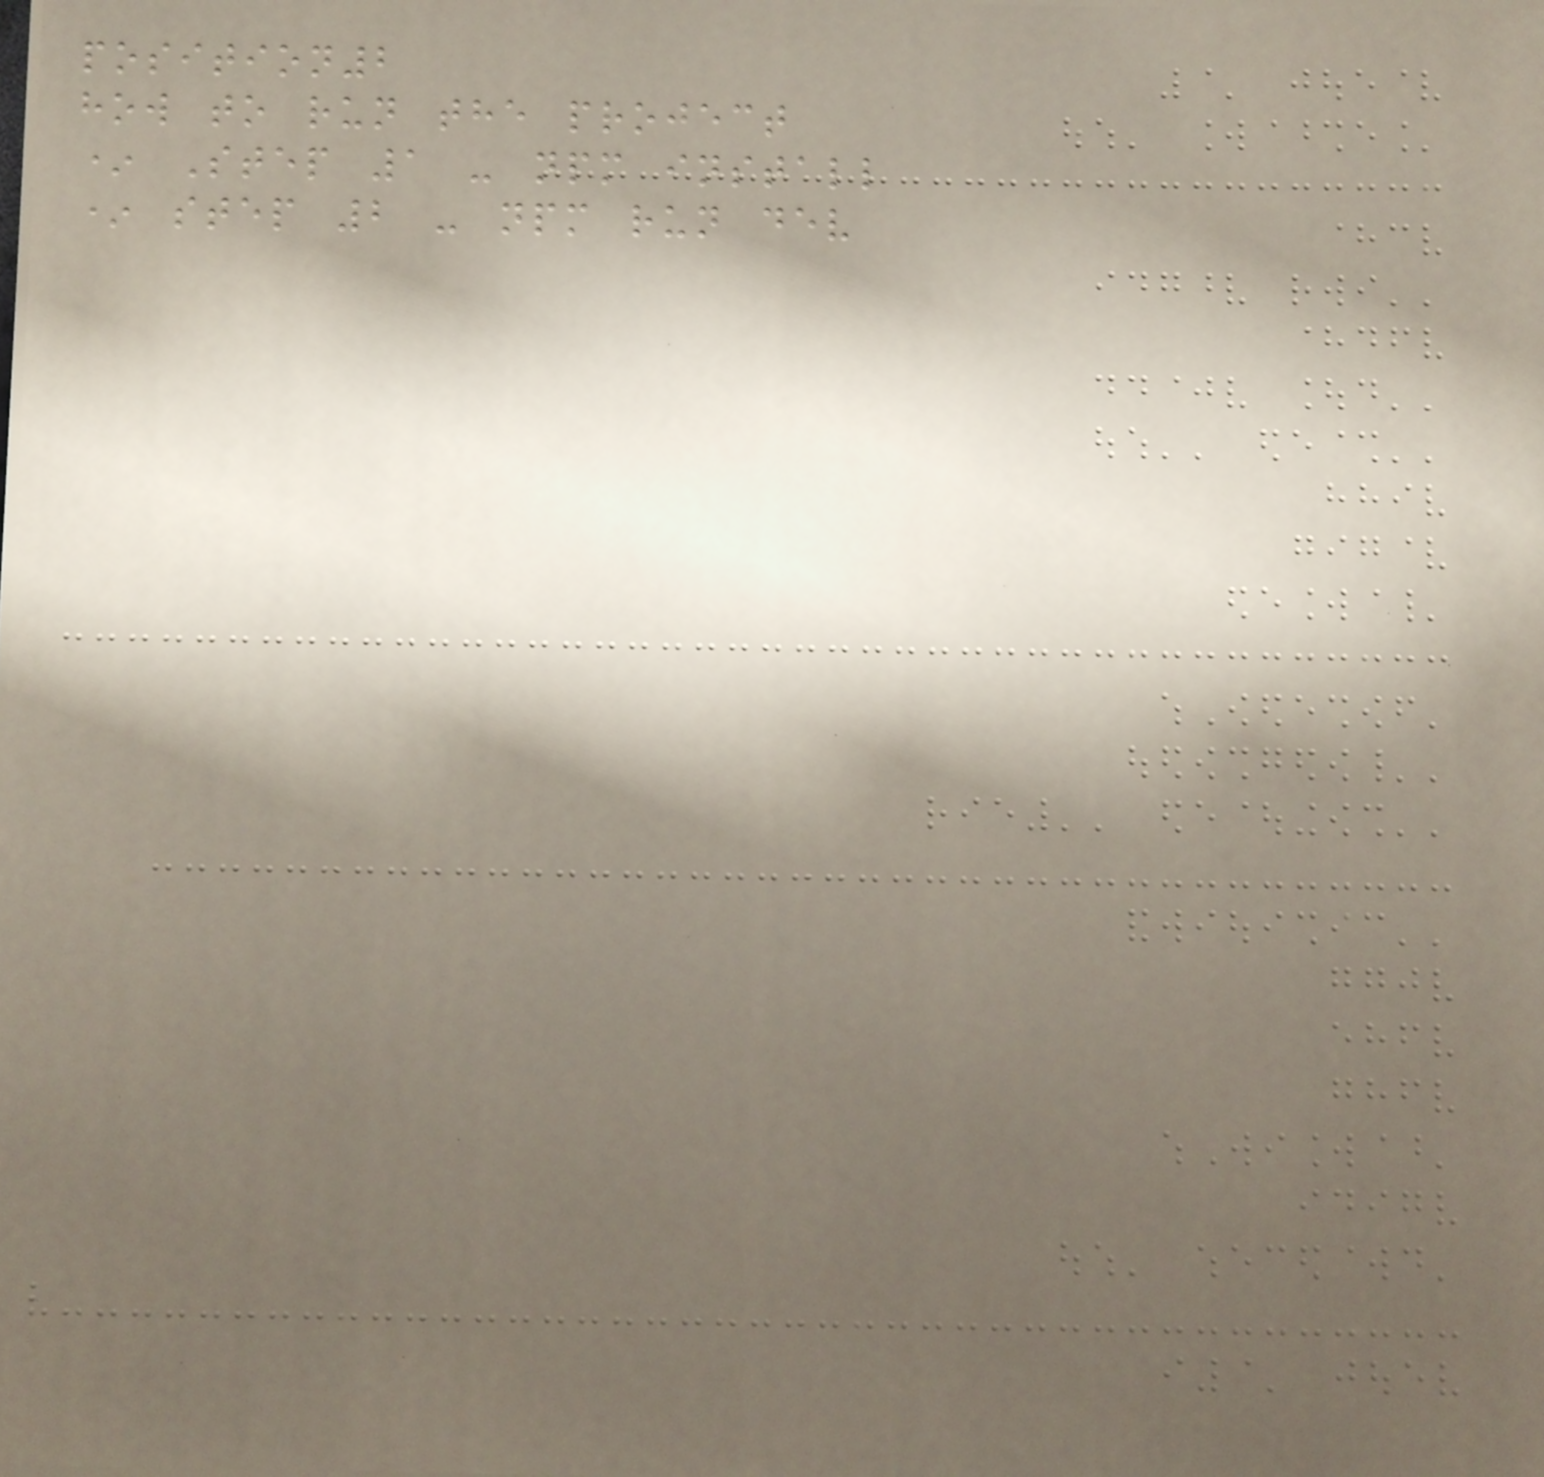position2
how to run the project
* Step 1 - npm install
* step 2 - npm run dev
